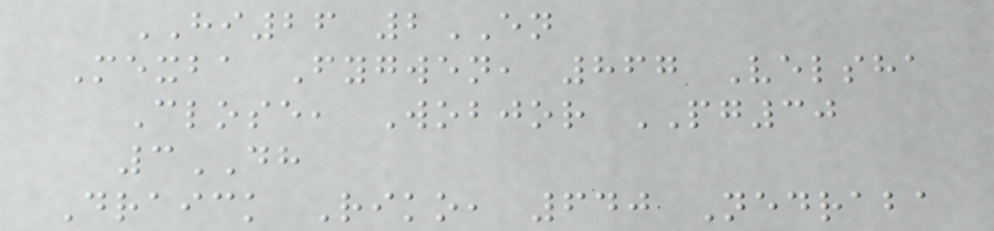HI26 2EN
Mexba Fygwen, 867 Velsha
Close, Wobjor PG30
3DH
Draick Riko, 640 Nedraba
